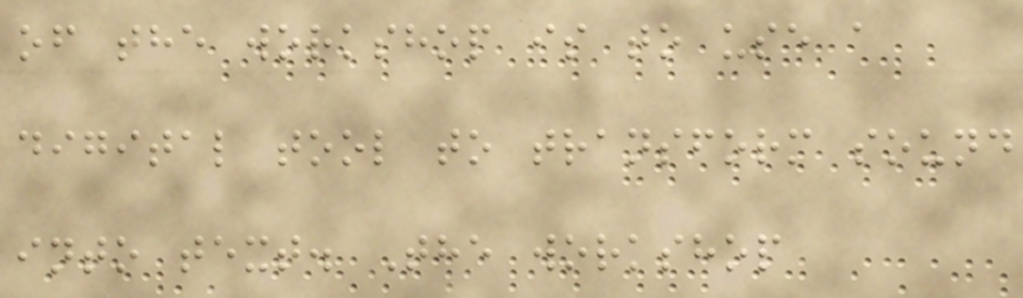of the workshop is to use a
digital tool to transform sound
into text. The workshop
